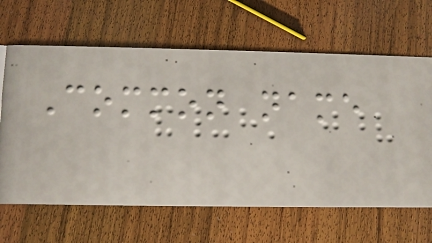Common name
